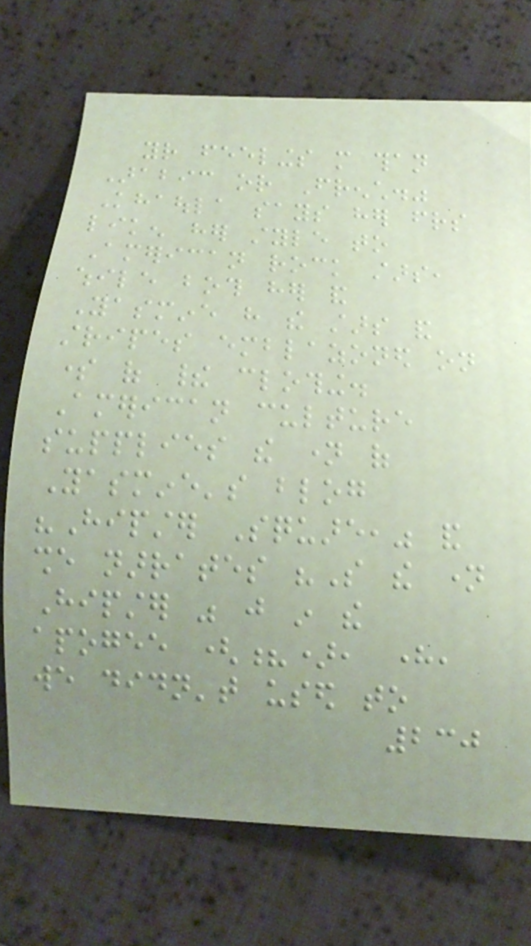your feelings more than
Arabic or French."
Khaoula says her friends
liken her style to
American rock stars,
while both her and
Yasmine have the stars and
stripes emblazoned on
some of their clothing.
American culture
supplies the name of
Yasmine's blog
"Hipster Square," and
she narrates "So the name
Hipster was just in the
apogee (?), here,
we didn't used to
230
